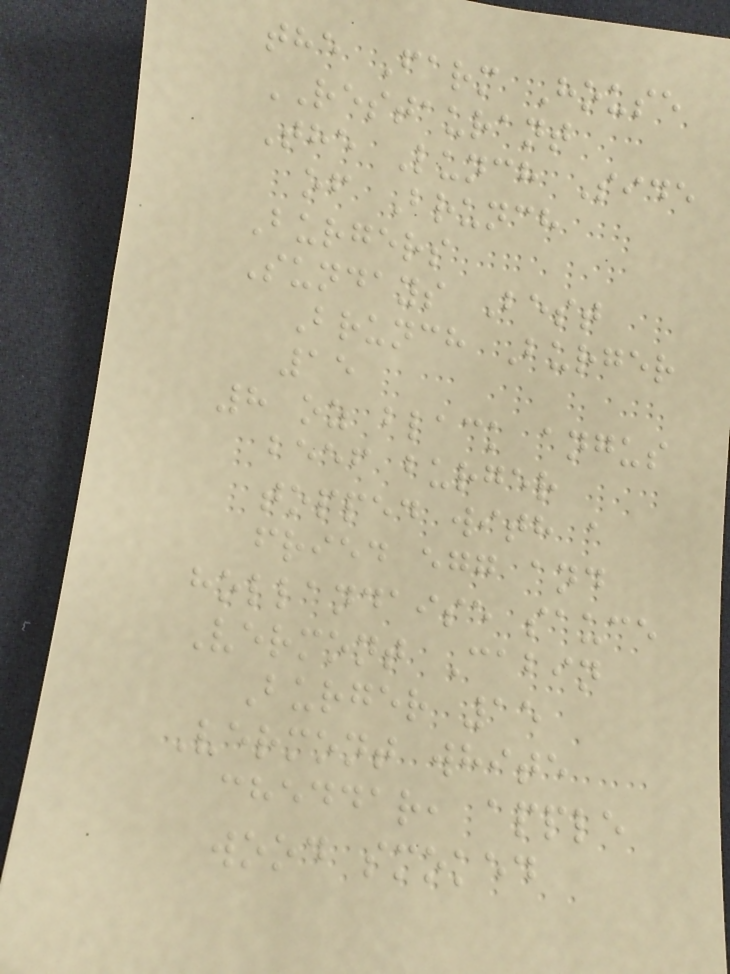the Farm House
RESTAURANT
The Lunch Side
of Brunch
Burgers
Sundays Best
Brunch Burger
15
8 oz black angus
beef burger
topped with a
fried egg and
hollandaise sauce
Vermont Cabin
Burger 15
Vermont white
cheddar, apple
wood smoked
